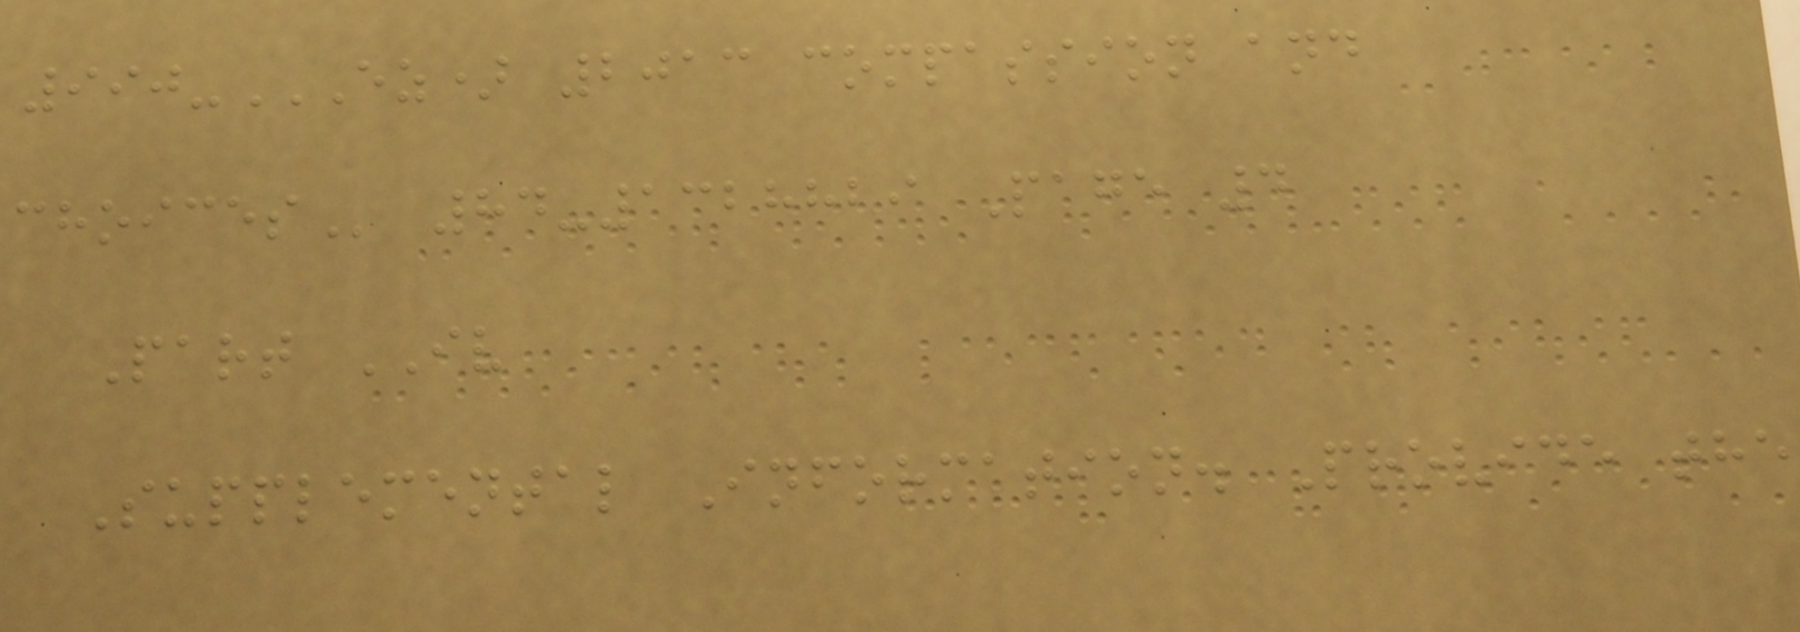990-EZ) 2013 COMPASSION AND
CHOICES 84-1328829 Page 4
Part IV
Supplemental Information. Provide the
